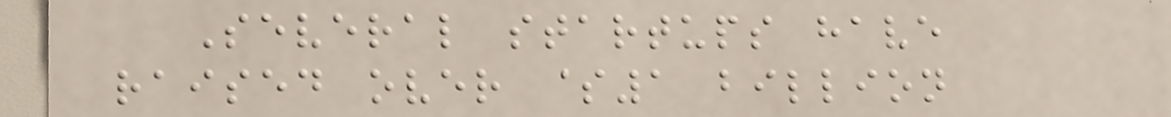Several startups have
raised over $1 billion
